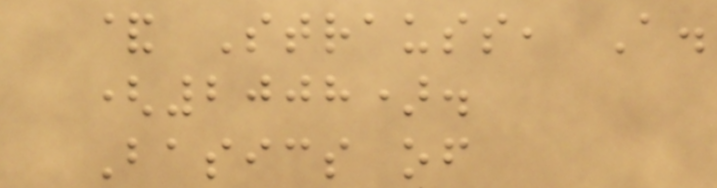& Strauss, A.
(2008).
Basics of
